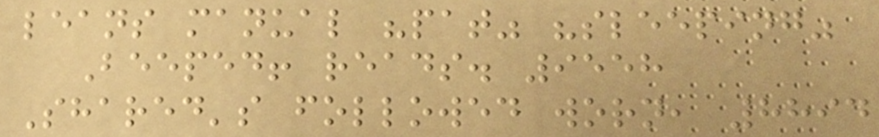leans manual "pat" "sleeping"
Beeped! reads. 9558
Shared's followed worn, 8894
